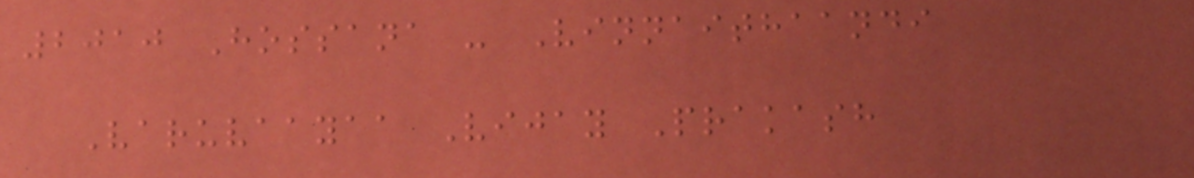2010 Hossana - Vinnaithaandi
Varuvaayaa Vijay Prakash
